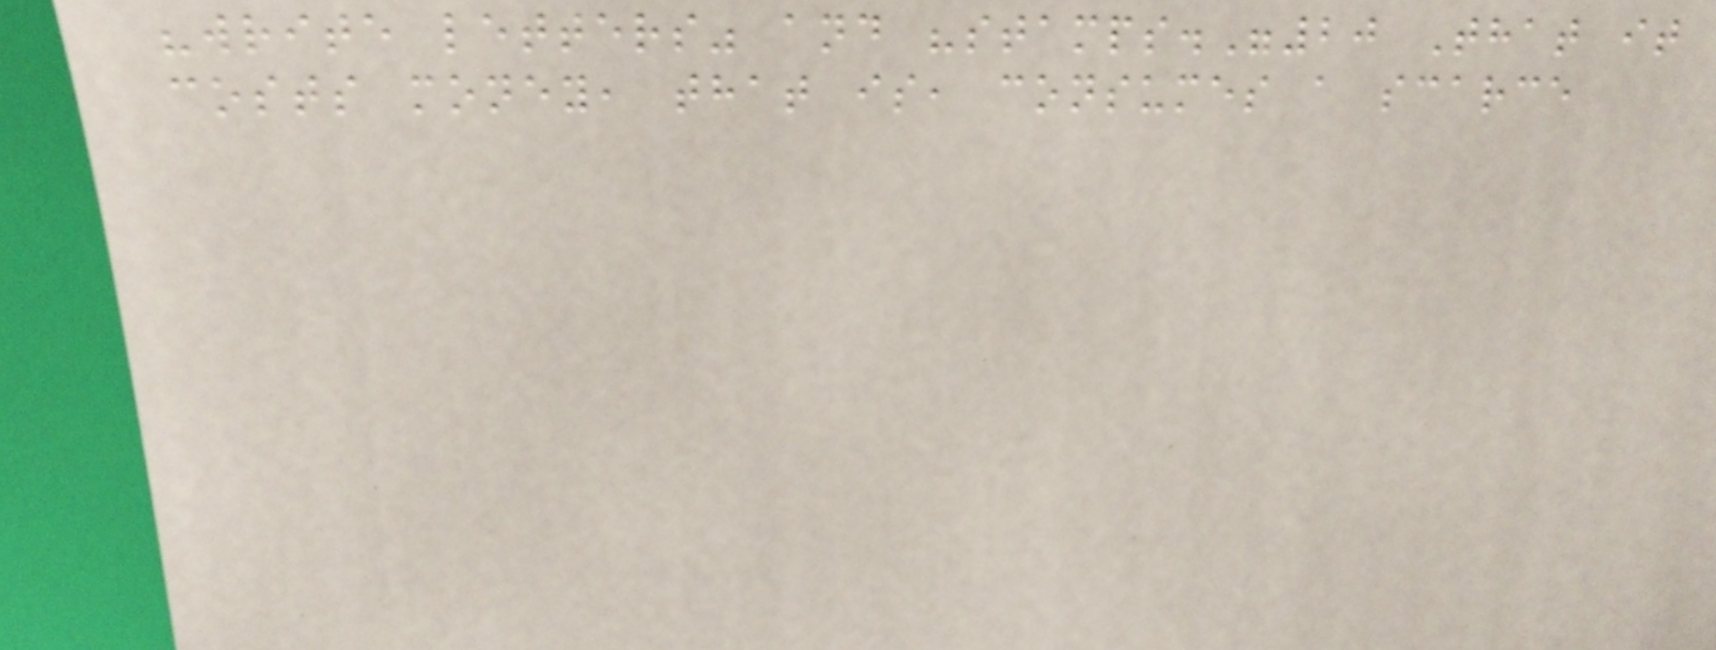"write letters" and "stamps."20 That it
costs money, that is, consumes a scarce
